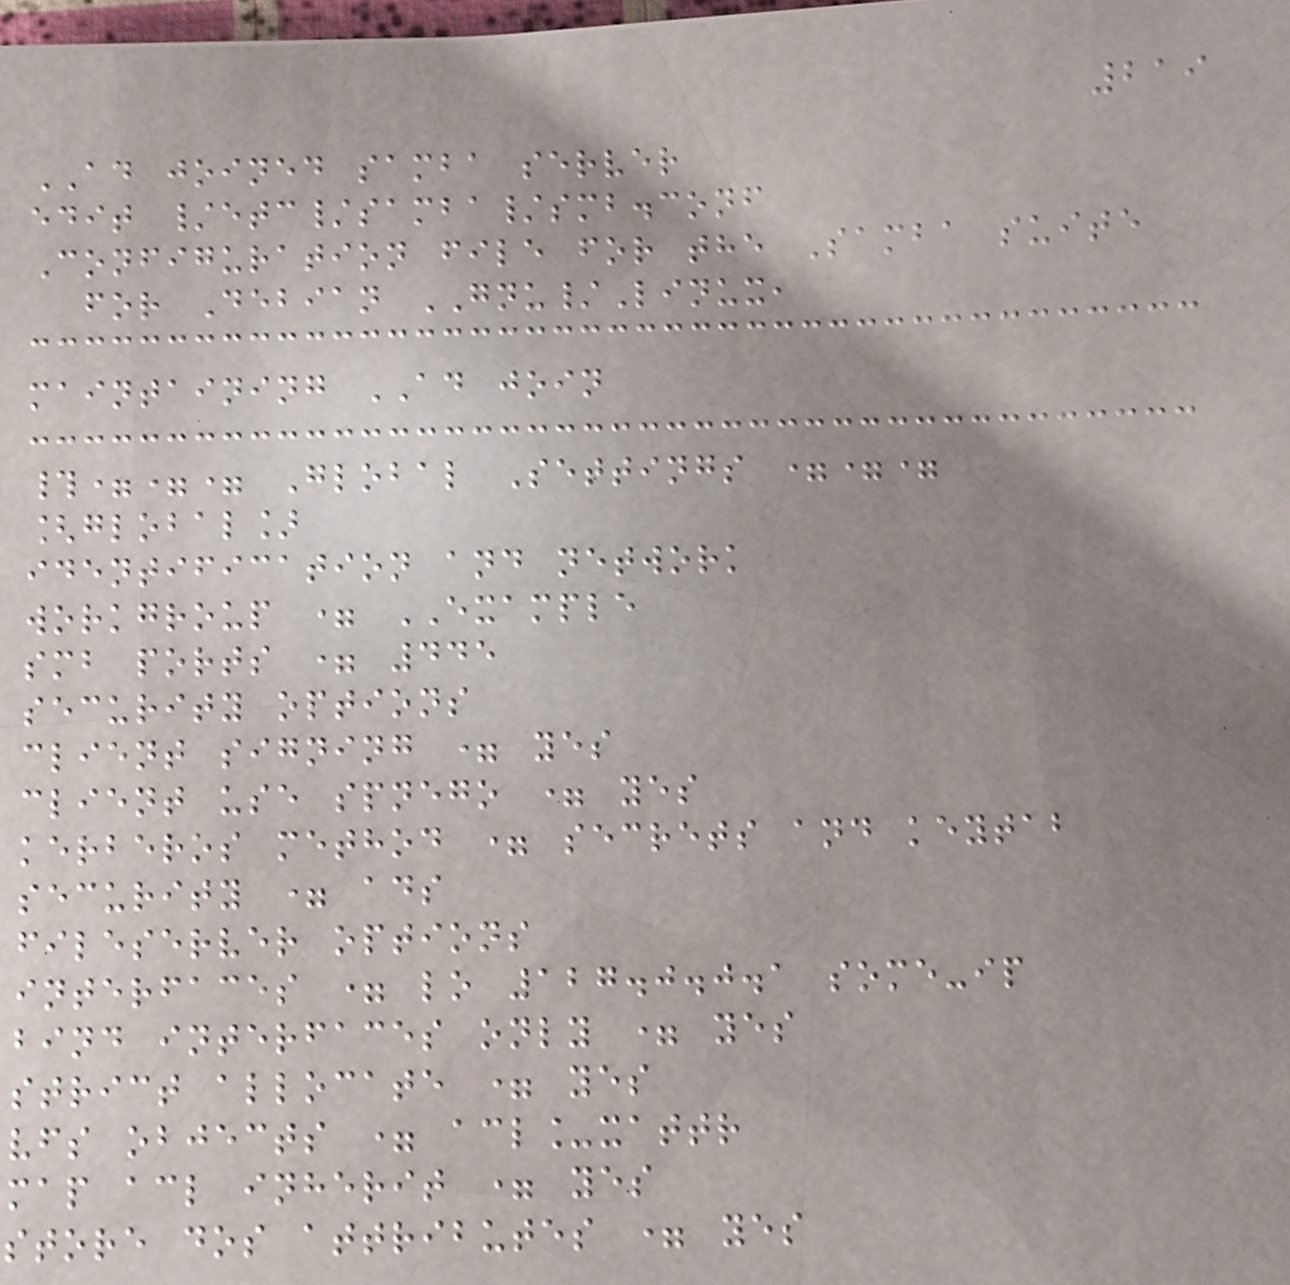219
AD joined samba server
edit /etc/samba/smb.conf
Configuration file for the Samba suite
for Debian GNU/Linux,
maintaining AD join
#=== Global Settings ===
[global]
identification and network
workgroup = EXAMPLE
smb ports = 445
security options
client signing = yes
client use spnego = yes
kerberos method = secrets and keytab
security = ads
fileserver options
interfaces = lo 127.0.0.1 some-ip
bind interfaces only = yes
strict allocate = yes
vfs objects = acl_xattr
map acl inherit = yes
store dos attributes = yes
